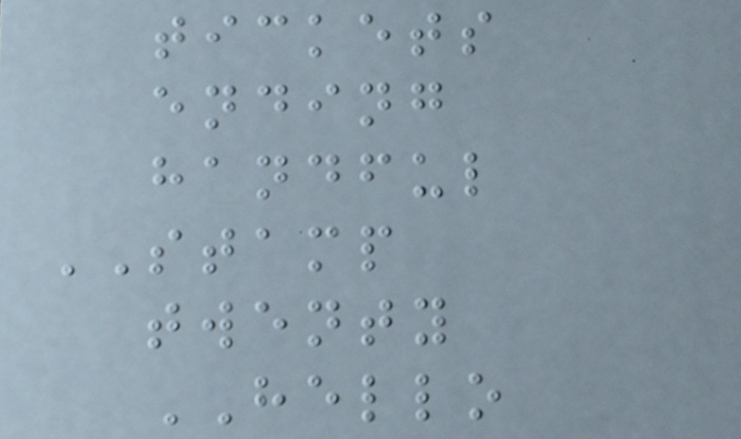tickets
ending
handful
STAMP
twenty
HELLO
